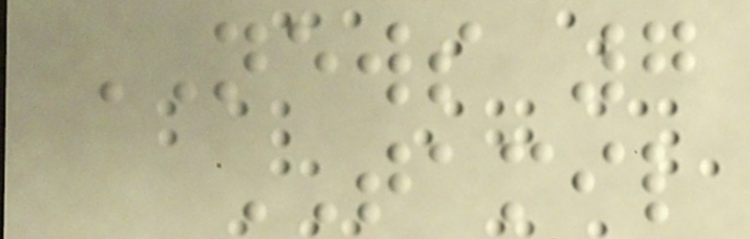NEWS 7
TAMIL
